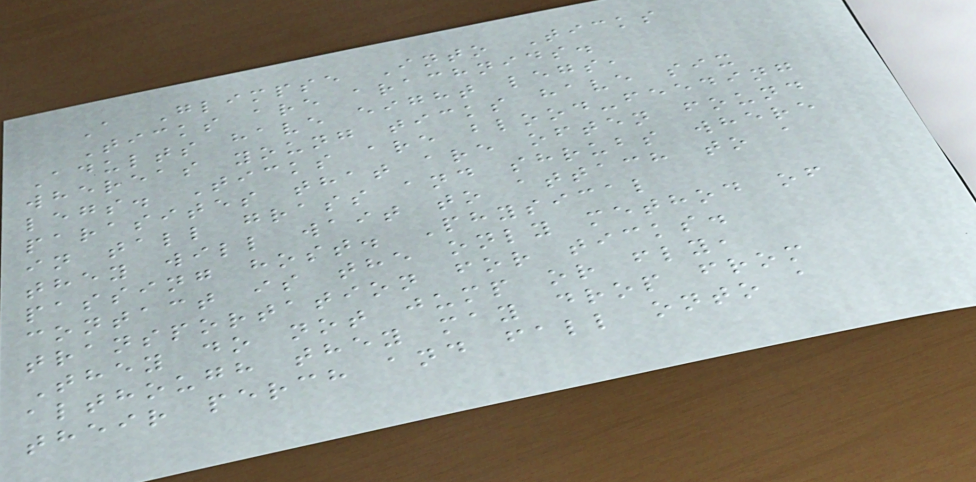A Glimpse Into Ticks
Ticks are arachnids.
Adults have eight legs,
whereas young ticks have six
legs. Ticks are blood-feeding
parasites that are often found
in tall grass and shrubs where
they will wait to attach to a
passing host. Physical
contact is the only method of
transportation for ticks.
They do not jump or fly,
although they may drop from
their perch and fall onto a
